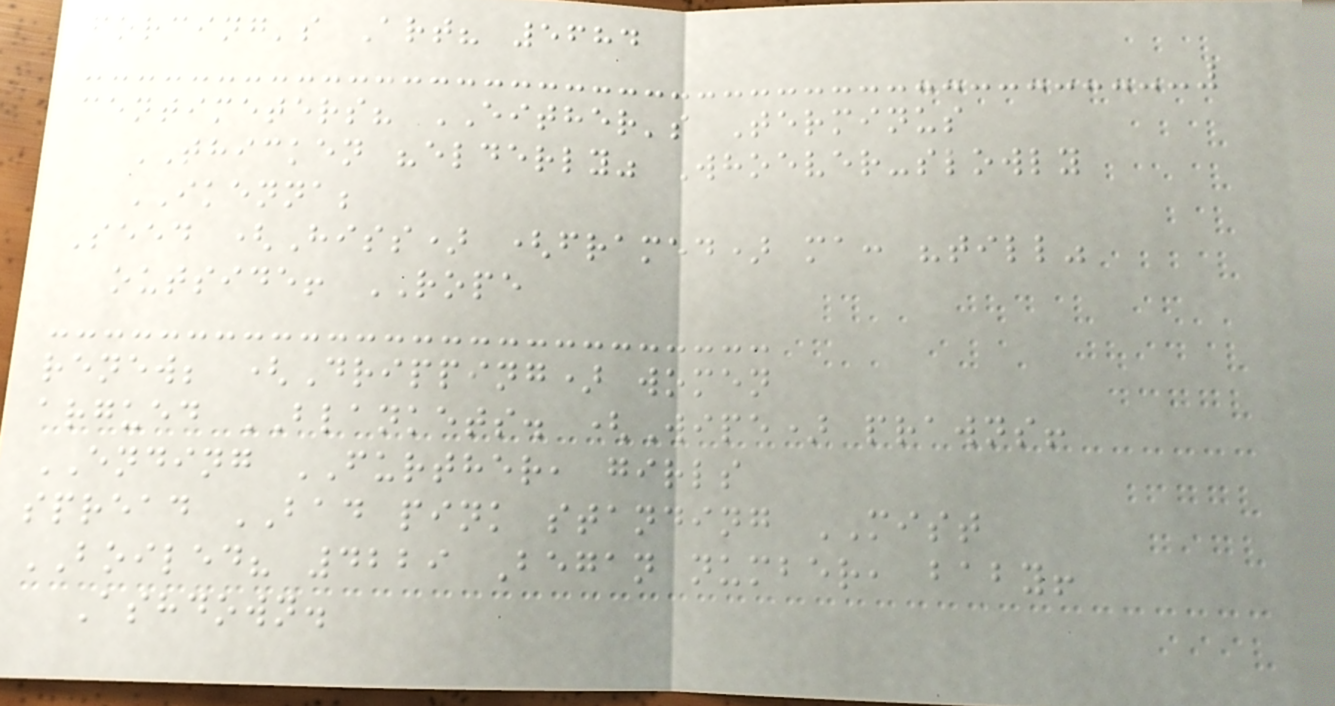forcing's Art? 5684
centimeters? EITHER's Terminus
THICKEN "elderly" Whoever-slowly
IKENNA;
Seed (Hiss) (framed) ma: "till"
outside! ROPE
renew; (Dripping) women
argued BLANKETS. (Wipe) prawns!
ENDING FURTHER, girls
spread BAD pink standing MIST
BOILED? 4229 Began number, baby!
Ashdown.
